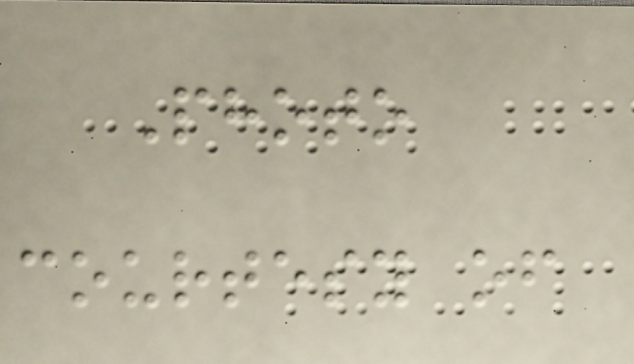Photo
courtesy of
